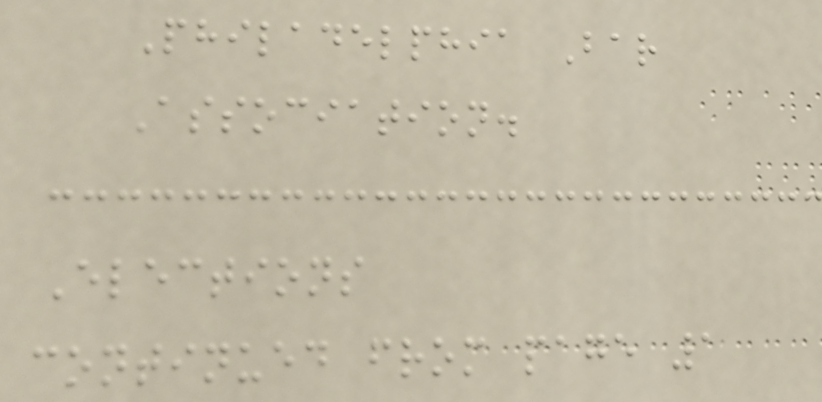Philadelphia Bar
Association.
Elections
continued from page 1
